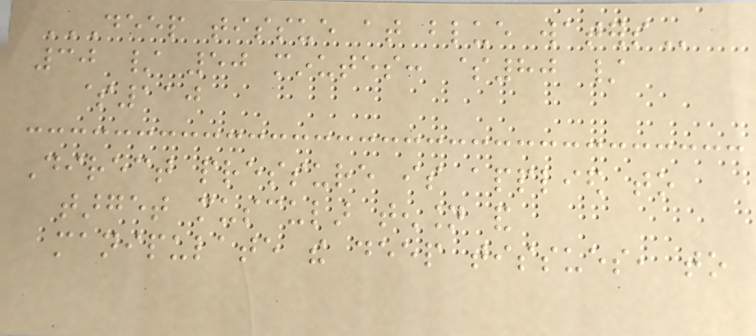DEEP TISSUE AT BLUE WATERS
30 / 50 minutes: $80 /
$110
Direct pressure is applied to
target muscular tension and
manipulate the deep tissues, to
